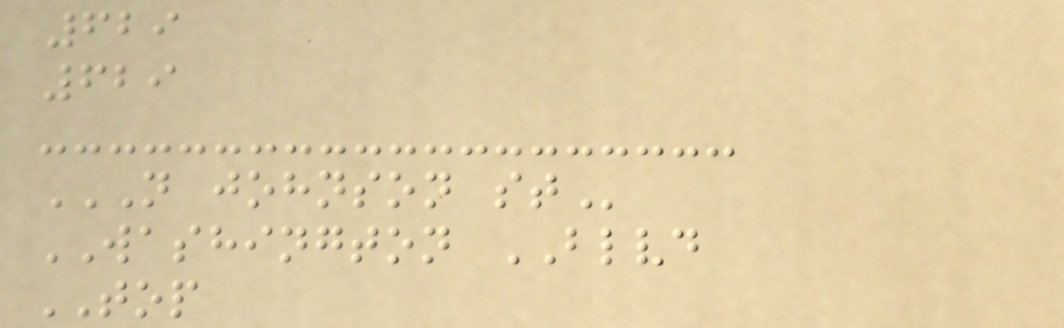629
629
N JOHNSON ST
WASHINGTON BLVD
TOP
